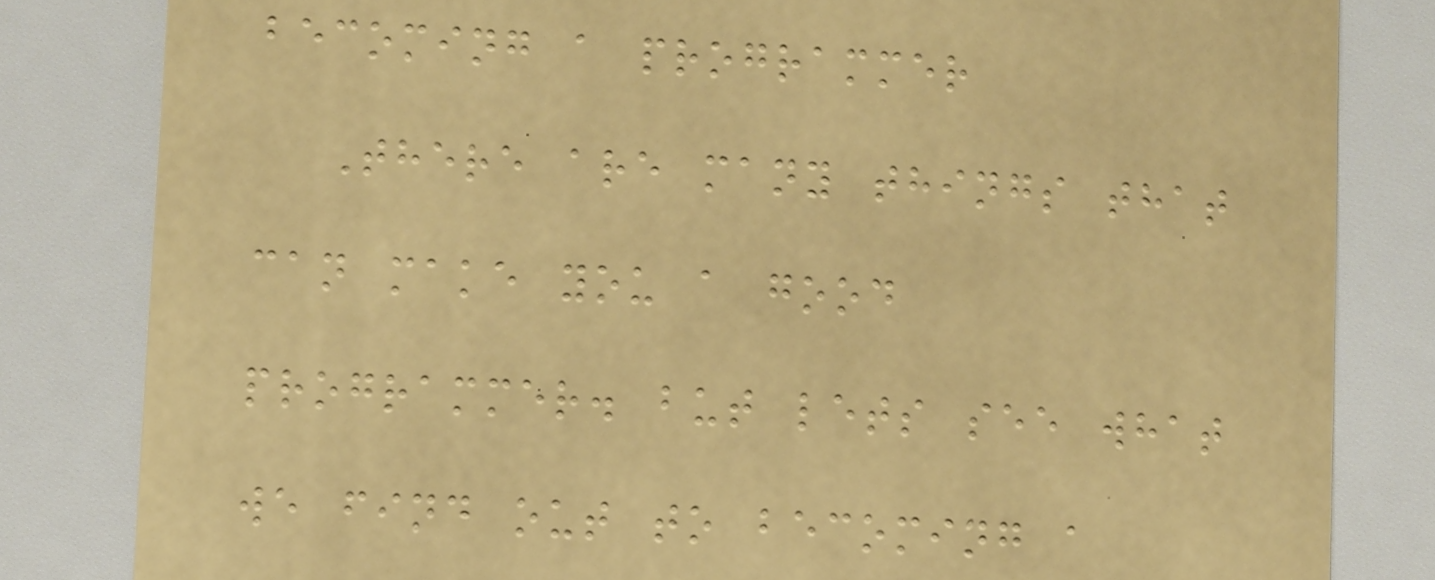becoming a programmer
There are many things that
can make you a good
programmer. but lets see what
we find out to becoming a
